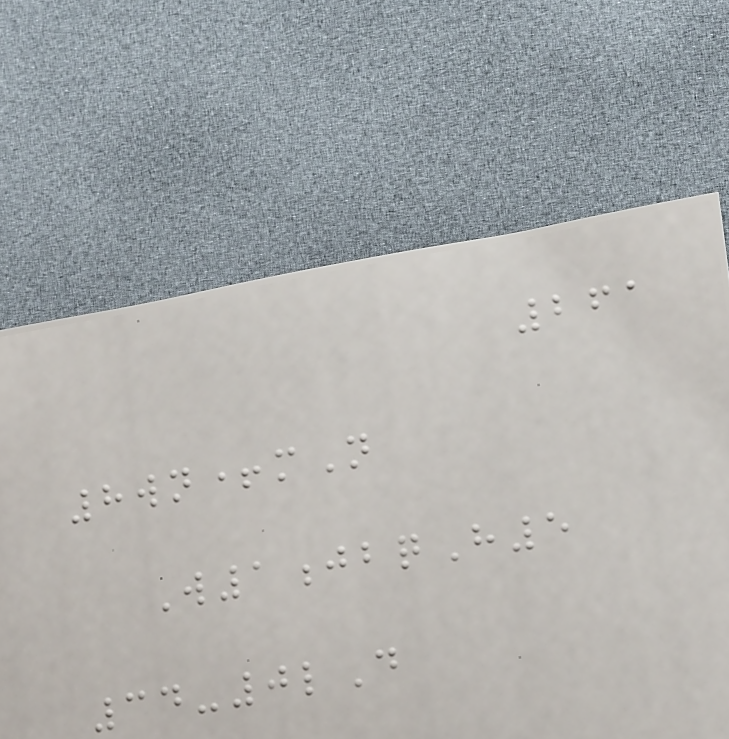261
8wn+mN
W1jbqH5
34-0lD
